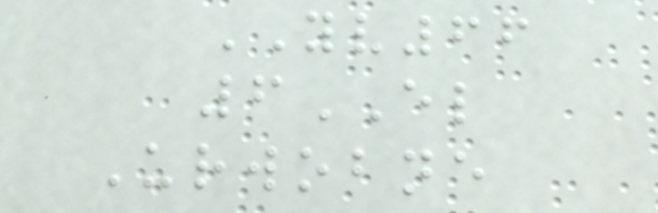YV66
6EL
Urwobne
